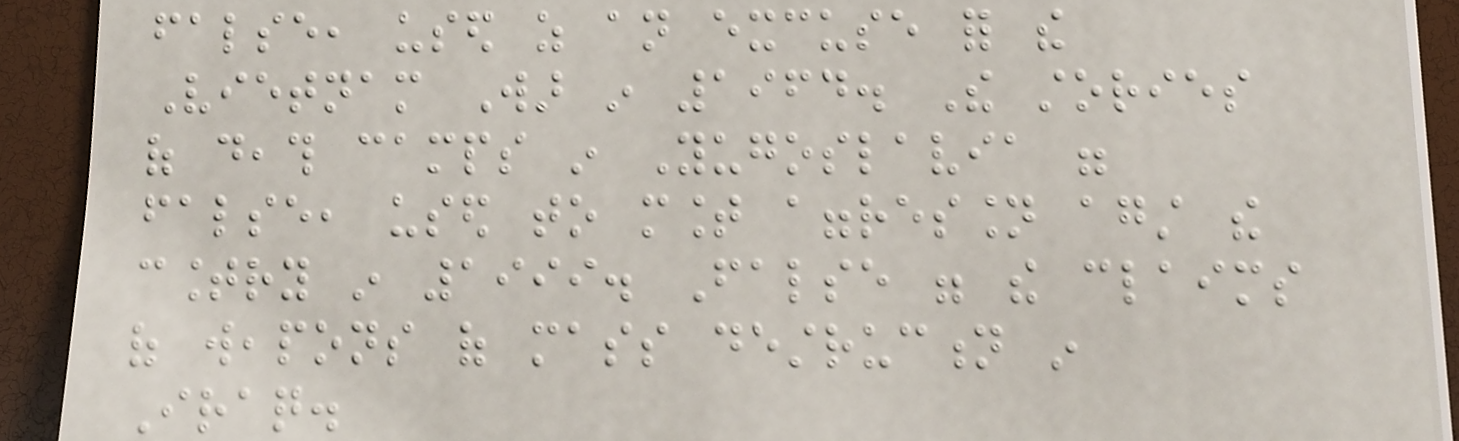false, used as an excuse for the
Vietnam War in 1964. The stories
of death camps in Yugoslavia were
false, used to mount aggression against the
country in 1999. False were the claims
of weapons of mass destruction in
Iraq.
